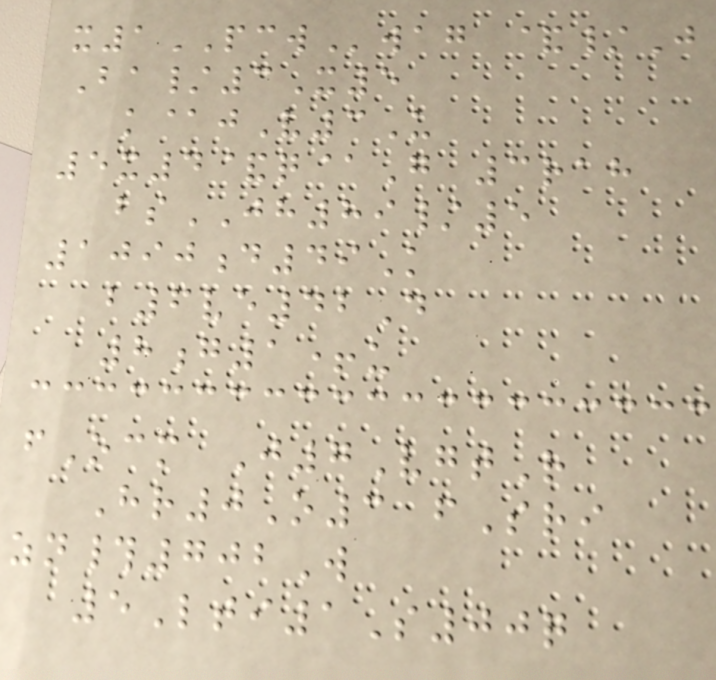x1PCWwag &/J
Ba/3X5
k@jV3U
5x4&q@G 3rah
bsJH89/5
1090d49K
b6ve42D
8g1+u
fOcm J7VgtR
Hr0O3 fSri
zn#702W
5Lti1S00q
